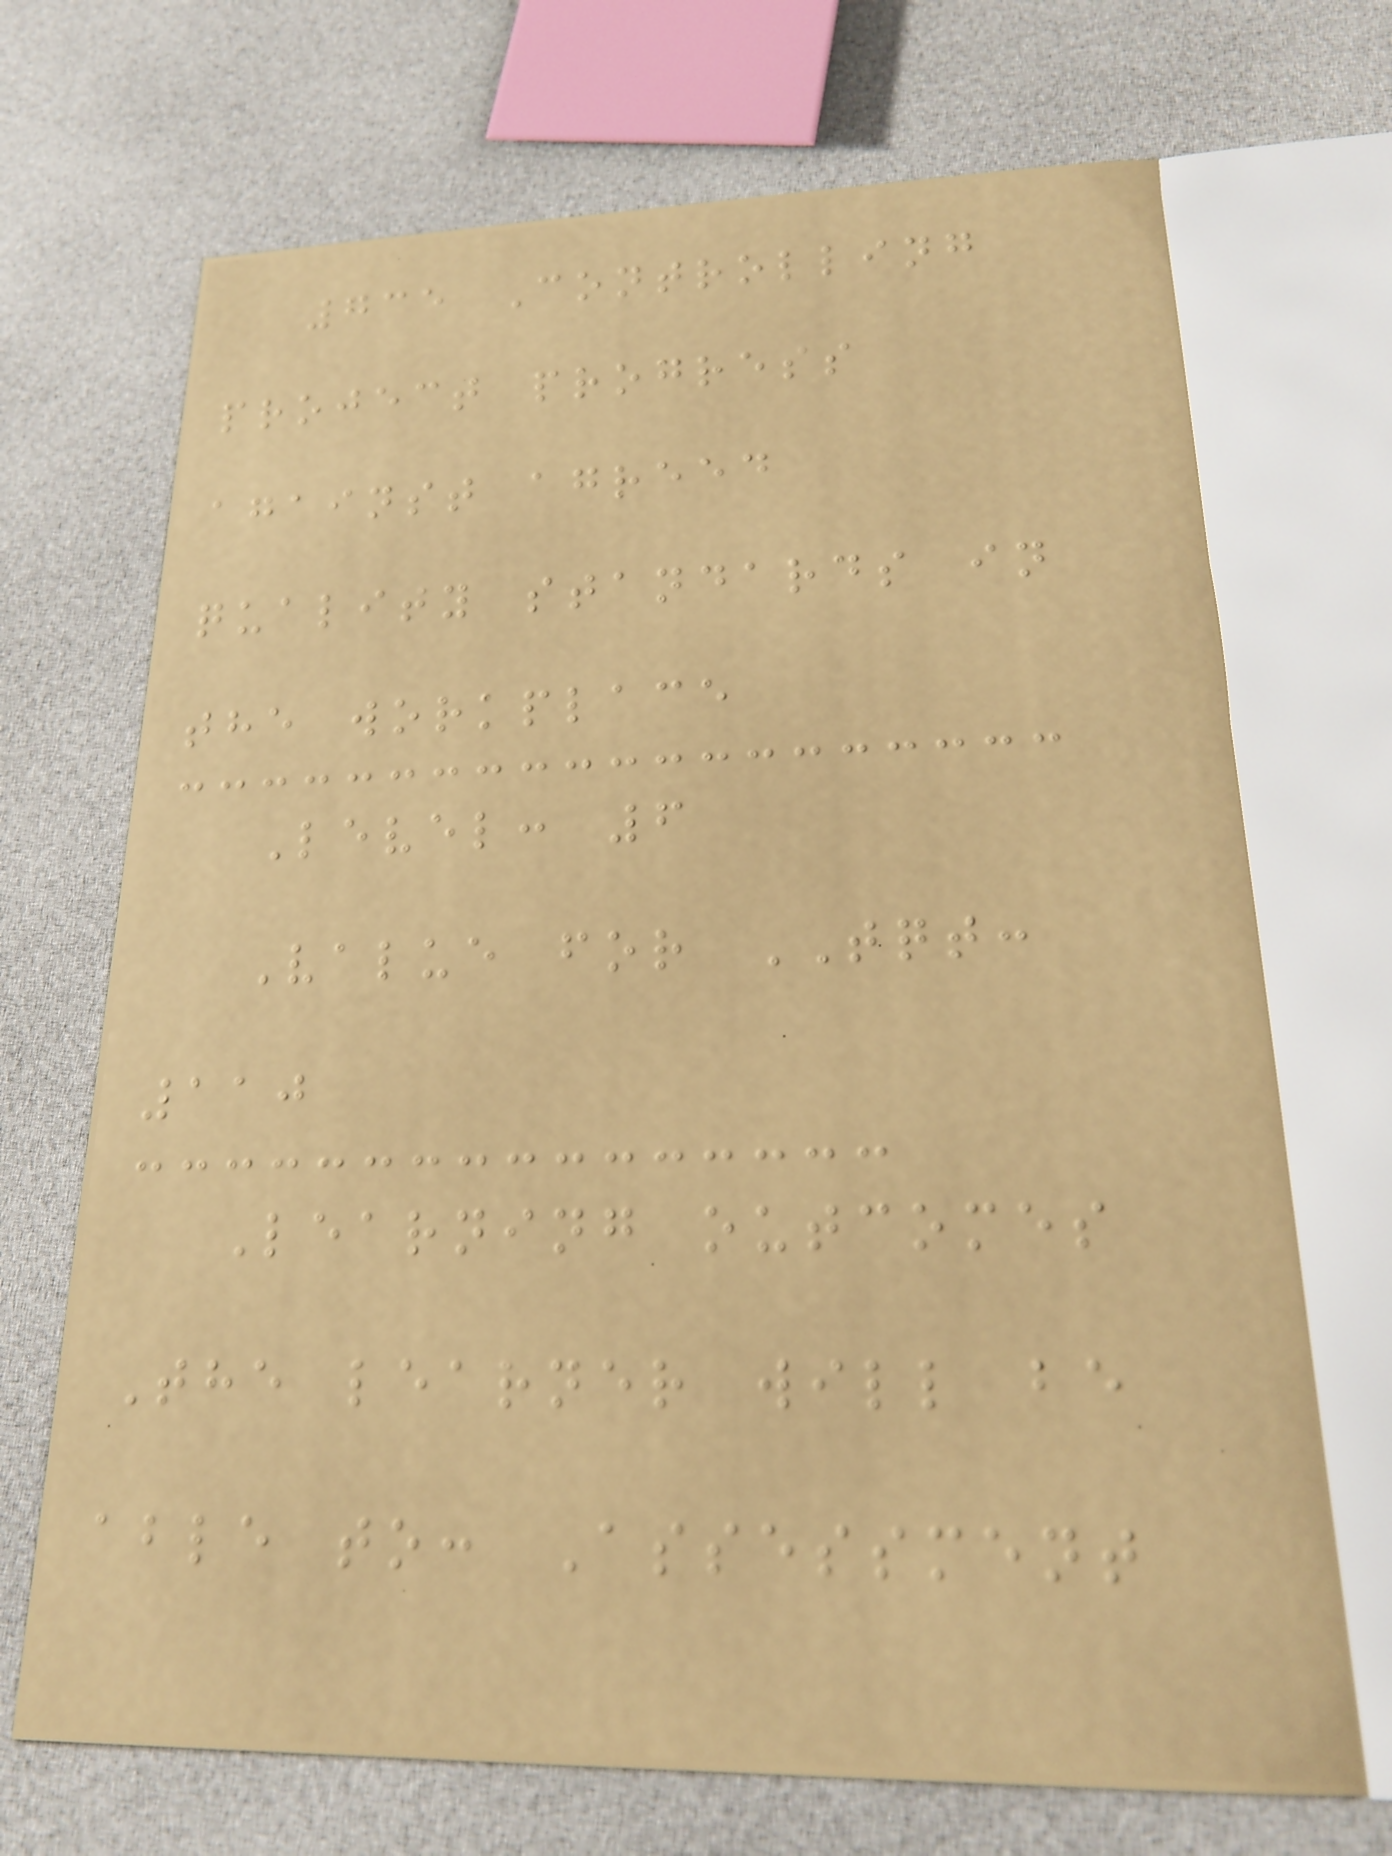735 Controlling
project progress
against agreed
quality standards in
the workplace
Level: 6
Value for TQT:
110
Learning outcomes
The learner will be
able to: Assessment
